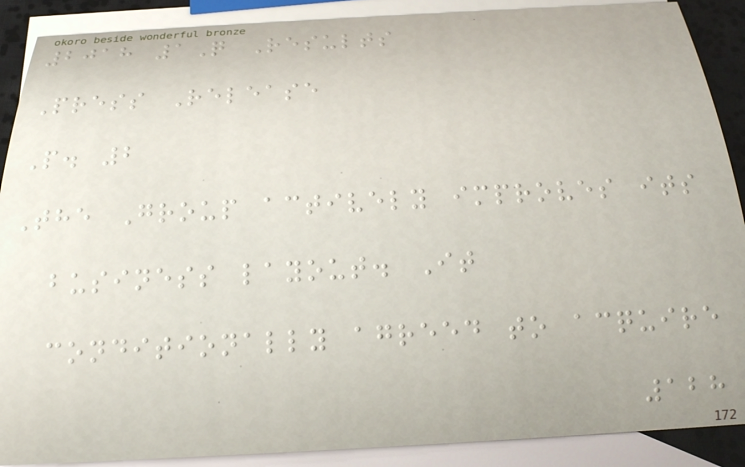2018 1Q Results
Press Release
P. 2
The Group actively improves its
business layout. It
conditionally agreed to acquire
128
